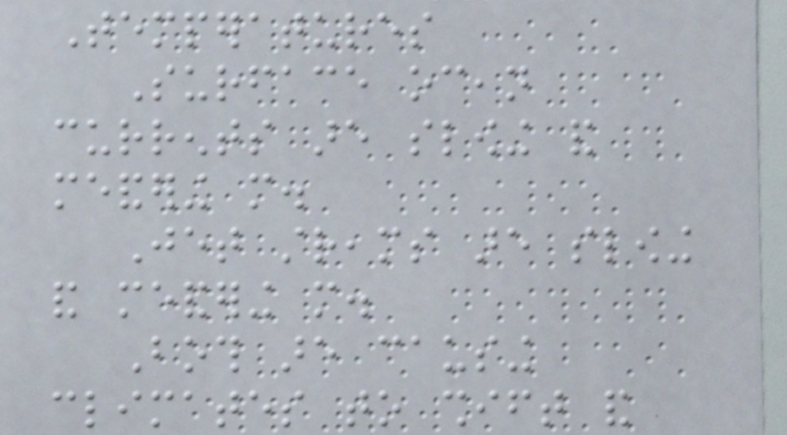Temperatures
Surface ocean
currents are slowing and
meandering more.
Jet streams are slowing
and meandering more.
Both are causing
climates to shift and
